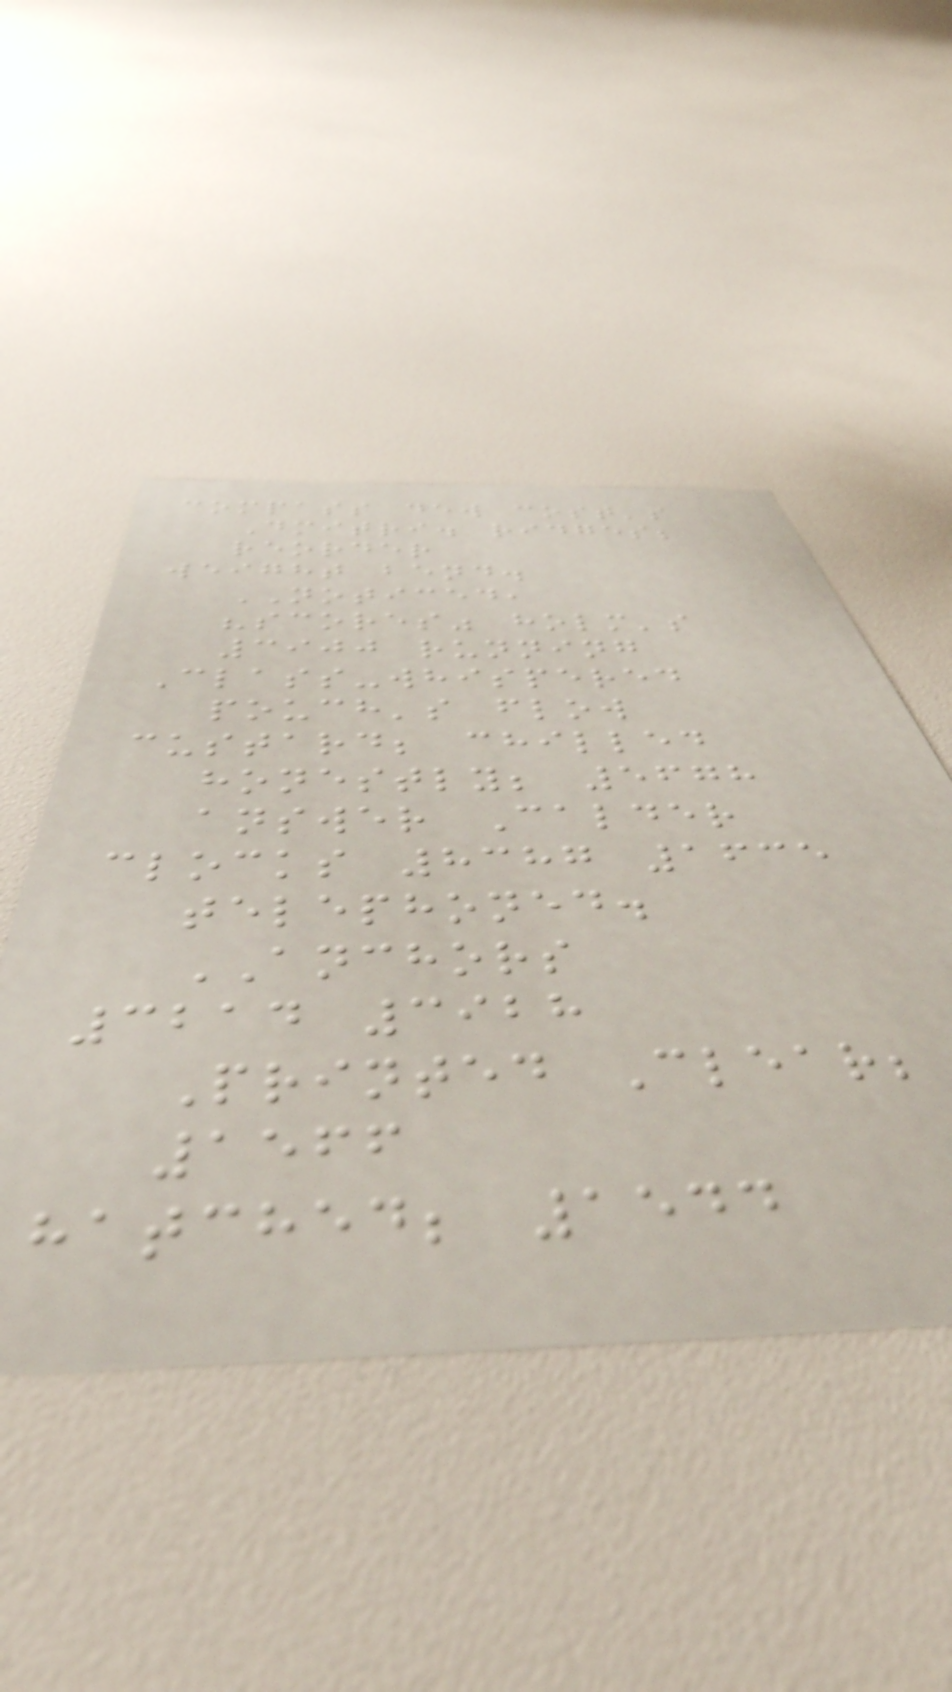compass dew cost's
Dmitri. ridges;
reorder
weight bend.
NOTICED,
"scores" holm's
3900 running
Class-whispered
pouch's flow
custard; chilled
honestly; 5678
answer Calder
clocks 8387 1635
telephoned.
ANCHORS
3214 3928
Printed Clear;
1566
hatched; 1544
